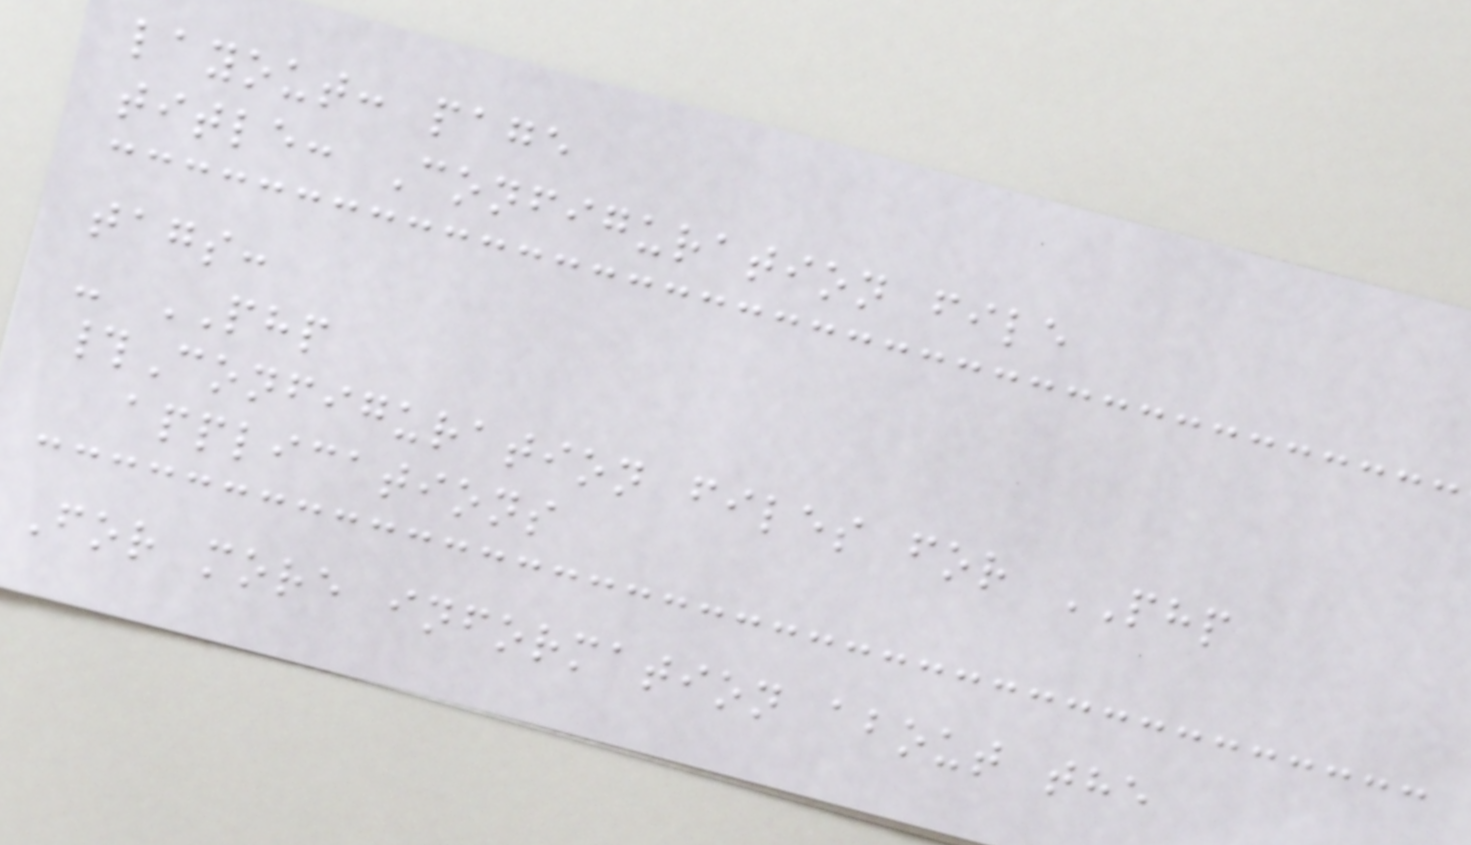layout: page
title: Configuration file
tags:
- PHP
#Configuration files for PHP
applications
For more information about the
